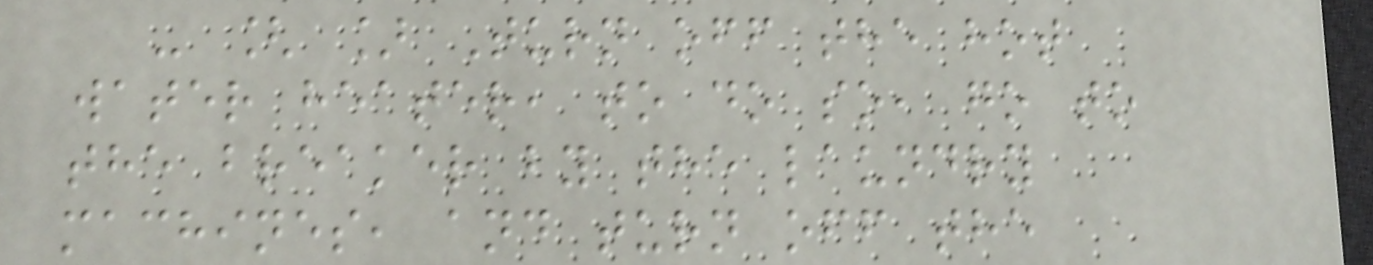- [ ] Turn off the hot
water heater, to do so, go to
the breaker by the laundry
machines, and turn off the
